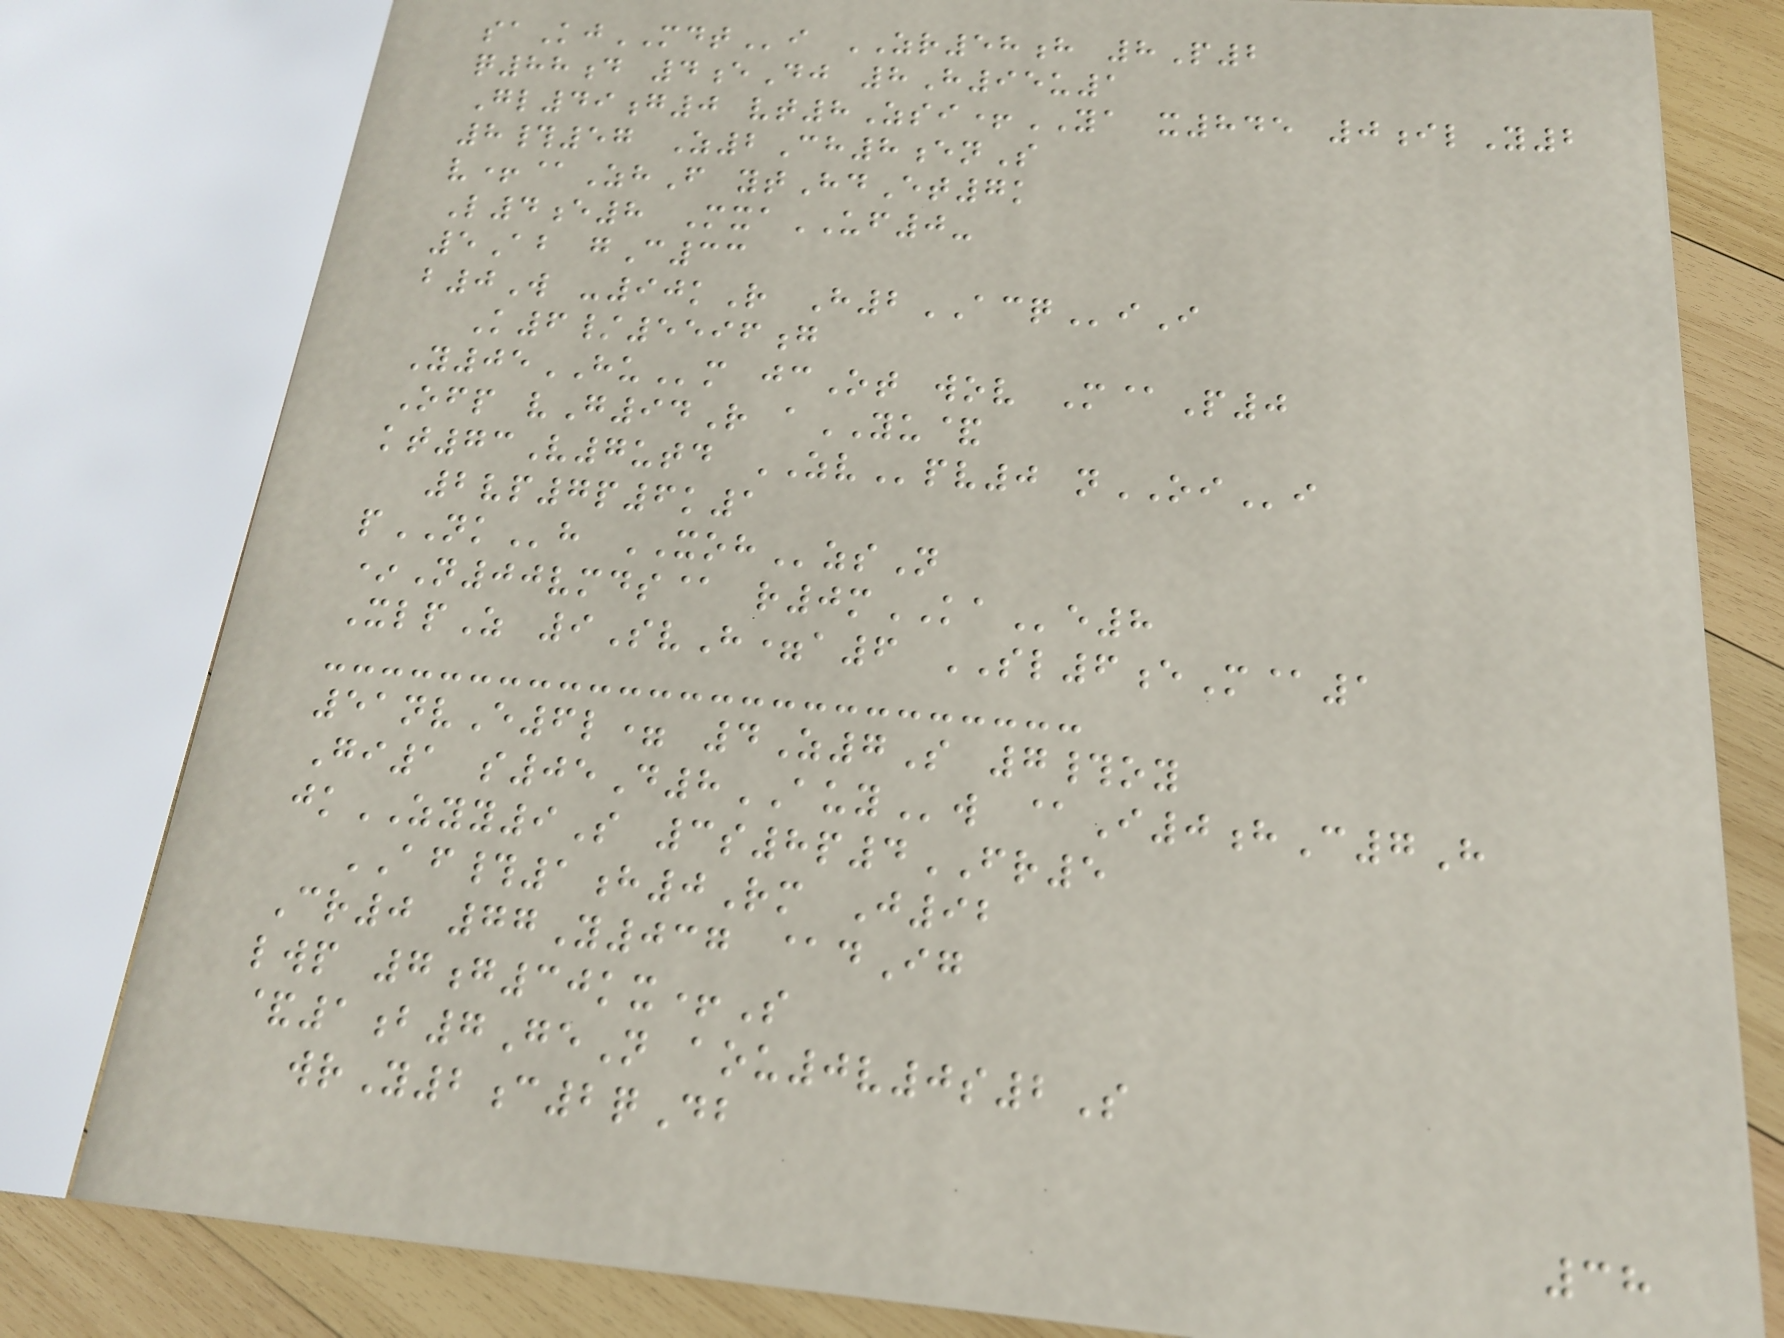saKjMDTi ZR58h 8P2
q88d 4eDj 8H95u1
Gl49g0 vt8Zsi+YA x845 0ilY2
8#57 Z2Ch8enS
v+@ZhF ytHdEt7k
L4e8 MxaUF0-
5Ab gC33
b0W -90kR H2ACQiI
K6/5596g
Y05HUm jcOt wov M@P0
Ofp vG94R aYU&
kt73V7utd ZVpv0 nOIi
2vp7p6k1
pNKh XOHzsN
*N00vmds@ r0mKAe8
XlpZ 9SvH=a6 SL6eM@1
51nvE6l= 4Z7S 7#oy
Gi1 s05D8AUYw @I0hC7H
jkZYY9S 3s8p4FR5
AF#1h0Rm J92
Cr0 77Y037 @dIg
lwp 7g30kx+S
&1b7GeN aou0v0s2S
wrY2c2qDb
38
